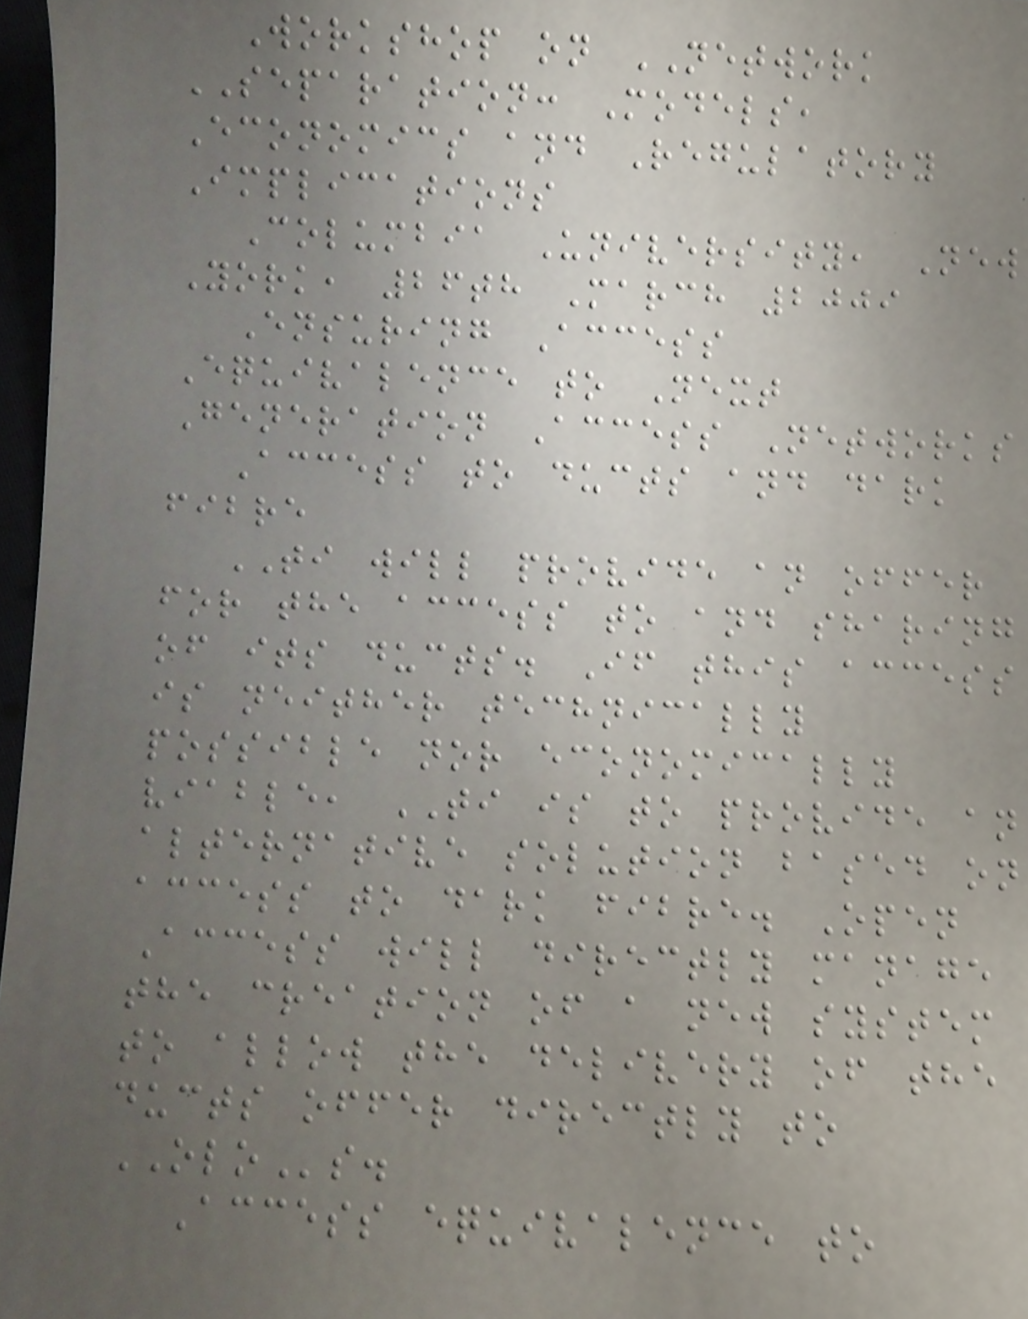Workshop on NETWORK
SEPARATION: Models,
Economics and Regulatory
Implications
Columbia University, New
York, 26th March 2009
Ensuring Access
Equivalence to Next
Generation Access Networks
Access to ducts and dark
fibre
TI will provide an offer
for the access to and sharing
of its ducts. If this access
is neither technically
possible nor economically
viable, TI is to provide an
alternative solution based on
access to dark fibre. Open
Access will directly manage
the creation of a new system
to allow the delivery of the
ducts offer directly to
OLOs.
Access equivalence to
